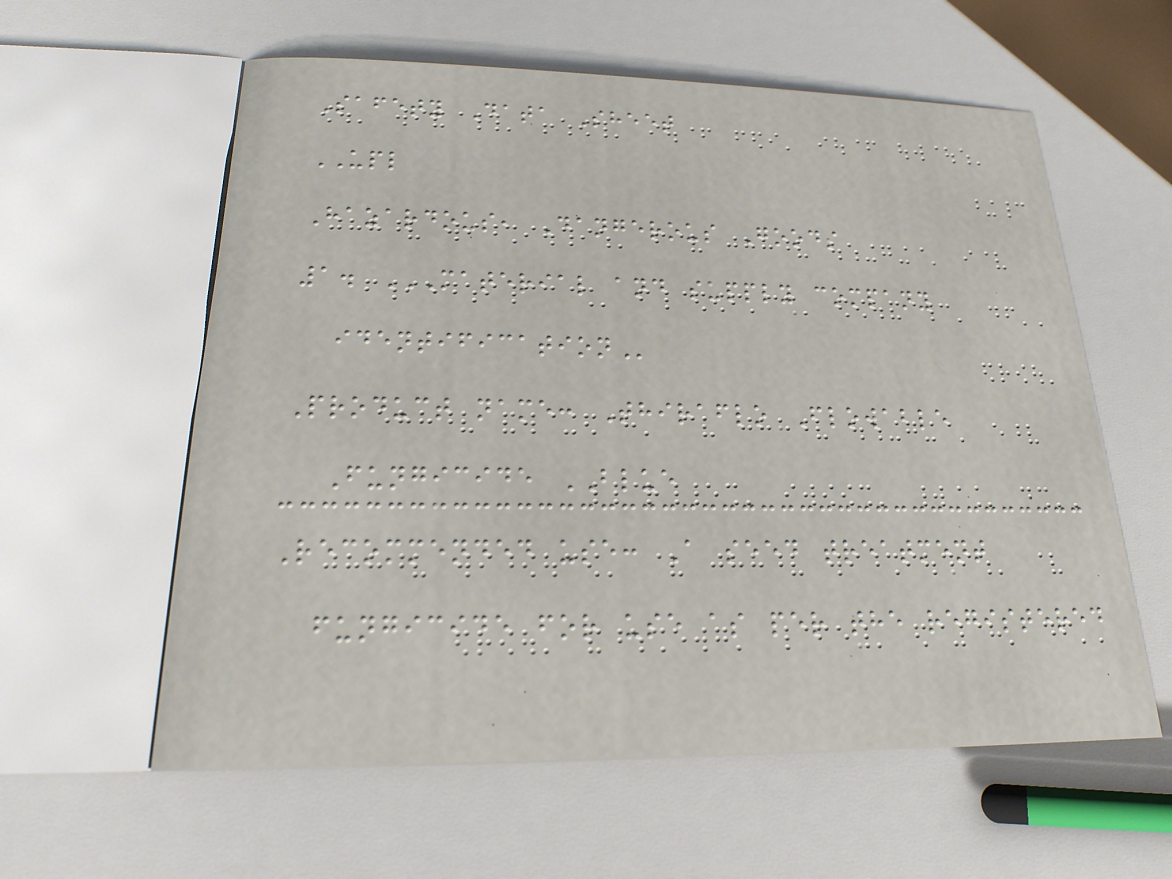Safety Data Sheet
UPL
Hazardous, Dangerous Goods
1. MATERIAL AND SUPPLY COMPANY
IDENTIFICATION
Product name: Thiraflo Flowable
Fungicide BLUE
Recommended use: A seed treatment
fungicide for use as per the registered
